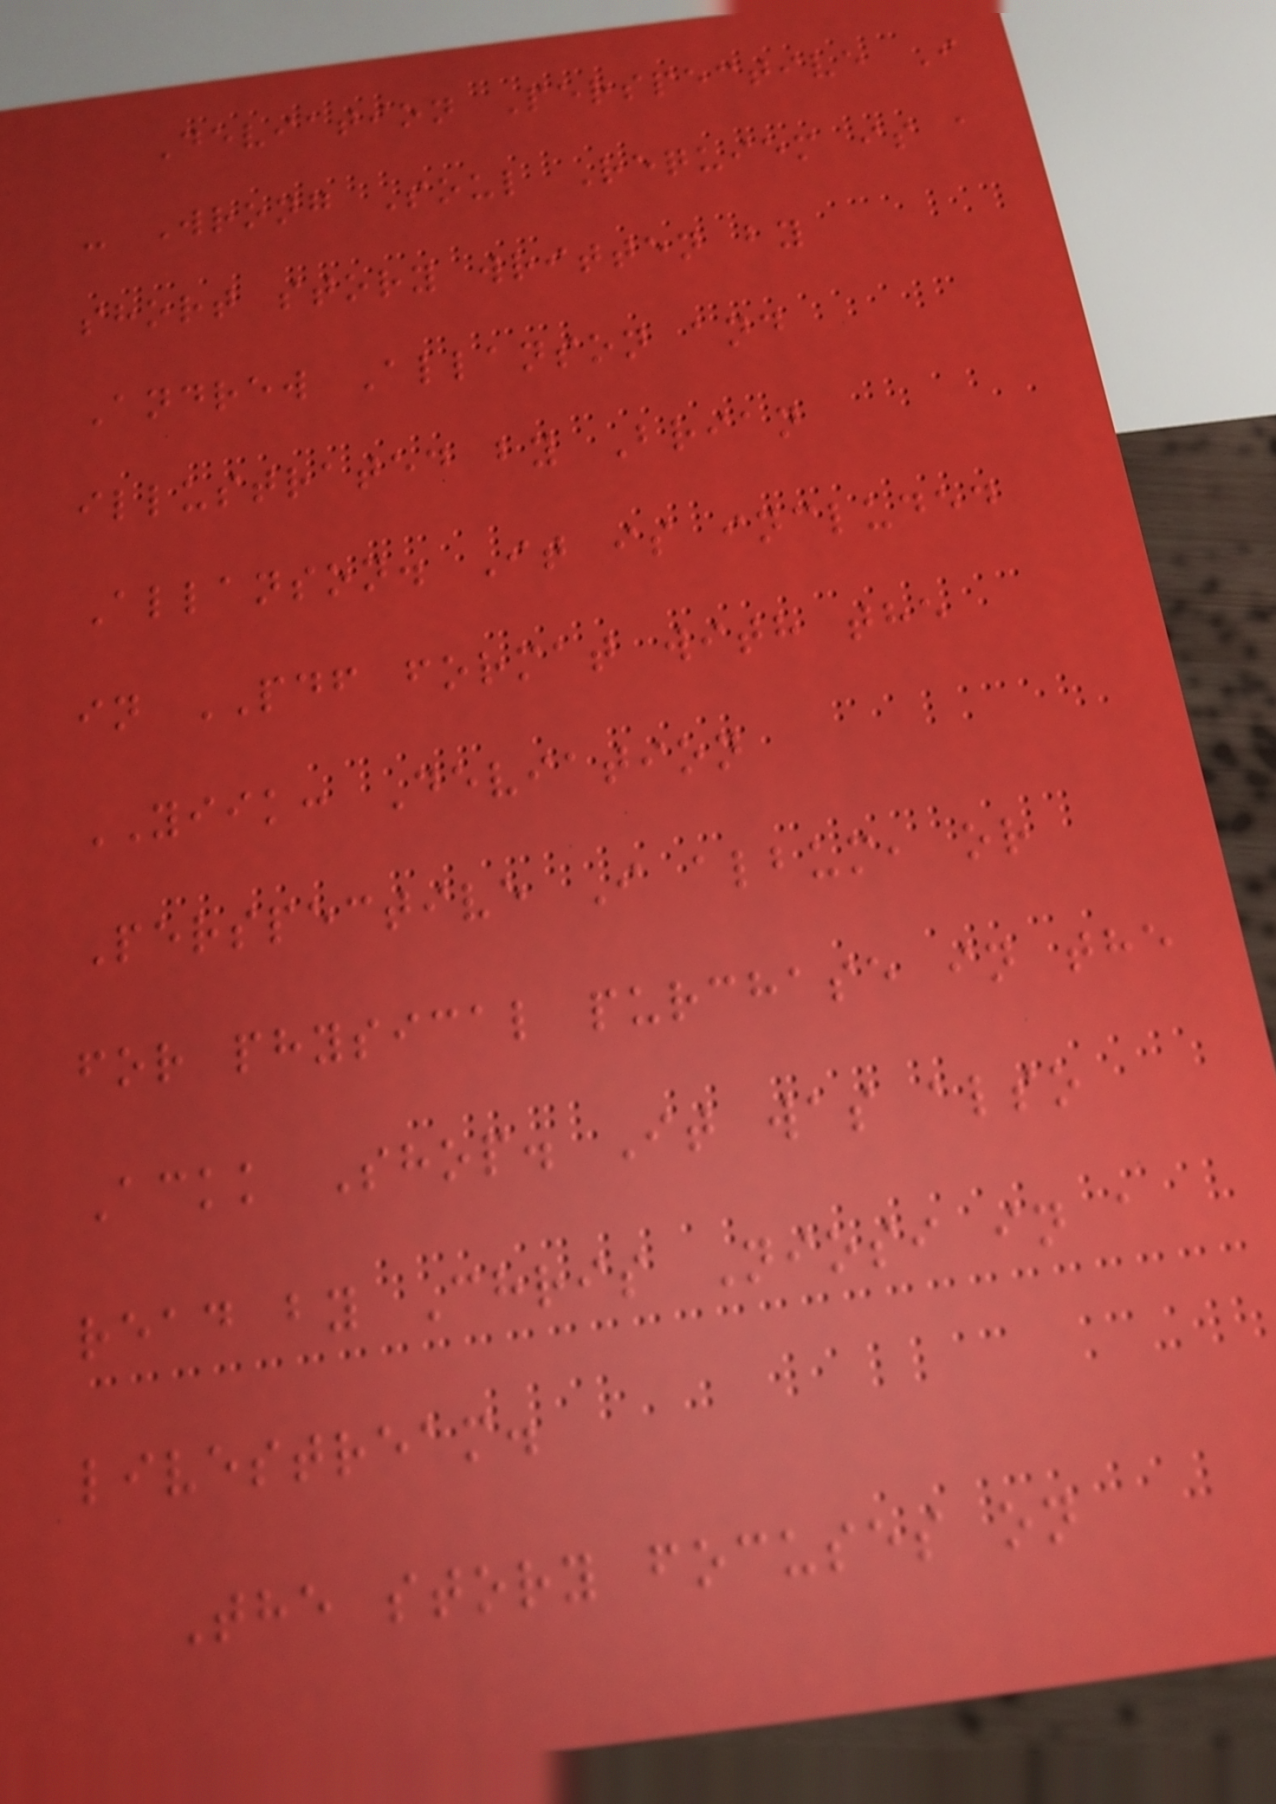Deviation Perspective I
- Wrong Soul Requiem is a
short story written by
Andrew Allanson and
illustrated by Brian
Allanson. It is included
in PDF format with the
YIIK: Deviation
Perspective I album, or
for physical purchase in the
Ackk Shop. It was also
read by Chris Niosi in a
livestream.
The story focuses on
